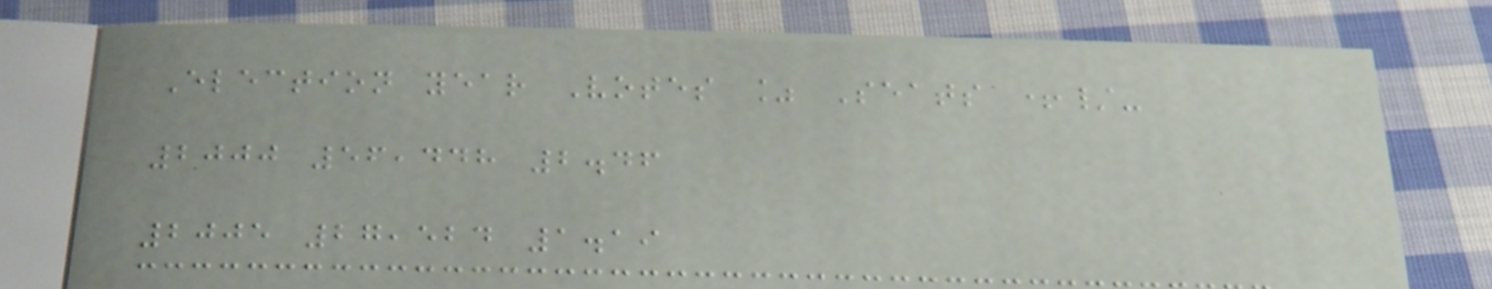Election year Votes % Seats +/-
2000 56,448 2.46
2005 27,524 1.19
